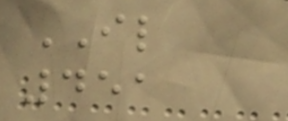IL
451
